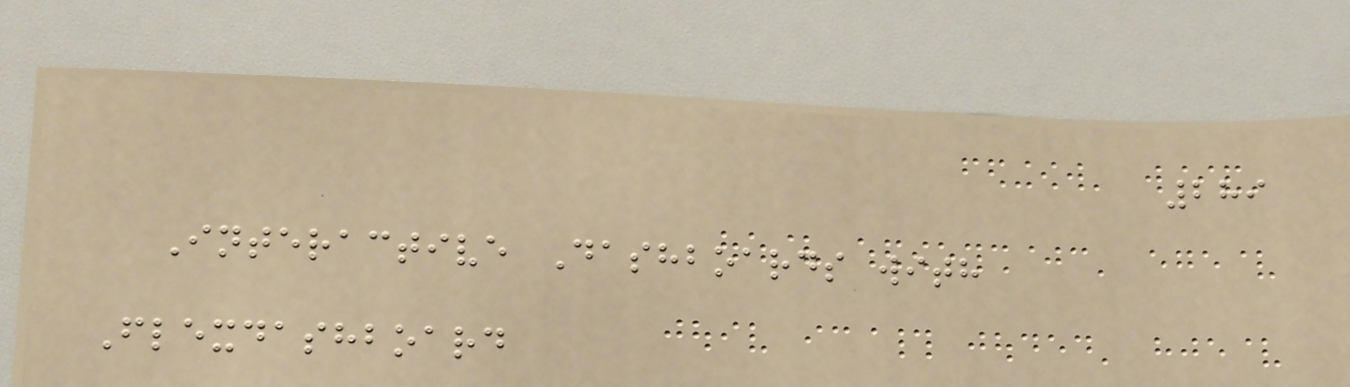289
Interactive Dashboards with
Flexdashboard
